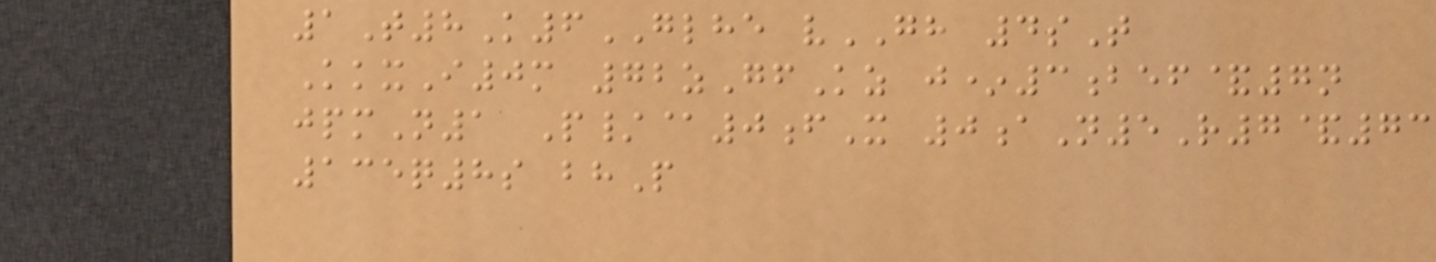1T8K6GLHE vGH 4sT
KkxI0m 72zGfKz j*3bef&7n
jpmN1 P/@0fX 0aN5R7&73
135q8s bhP
